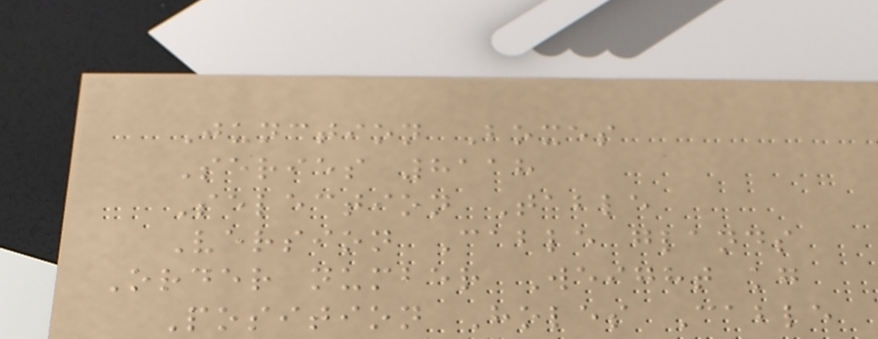Junction Boxes
Series 8118
Selection Table
Version Cable glands
Order number Weight kg
Position Holes Cable
